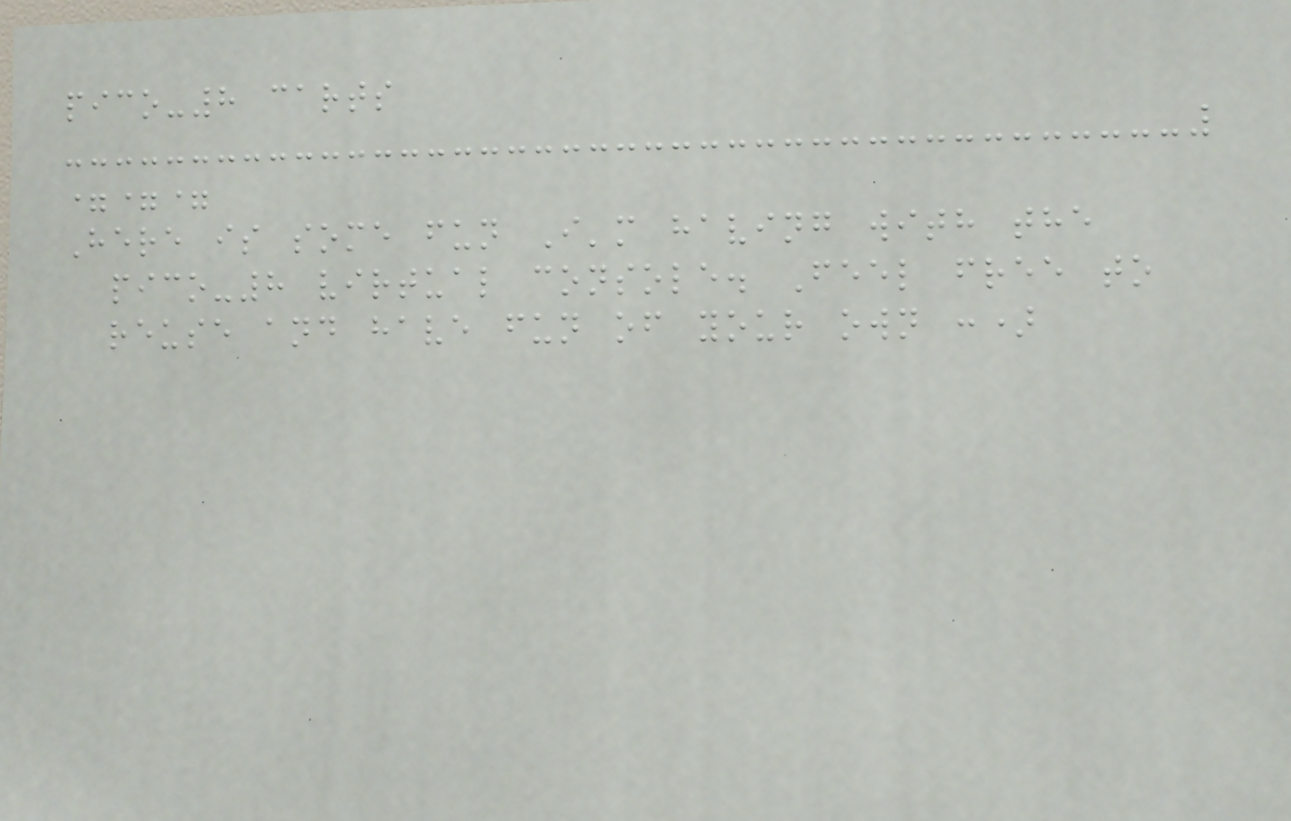pico-8 carts
===
Here is some fun I'm having with the
pico-8 virtual console. Feel free to
reuse and have fun of your own :)
